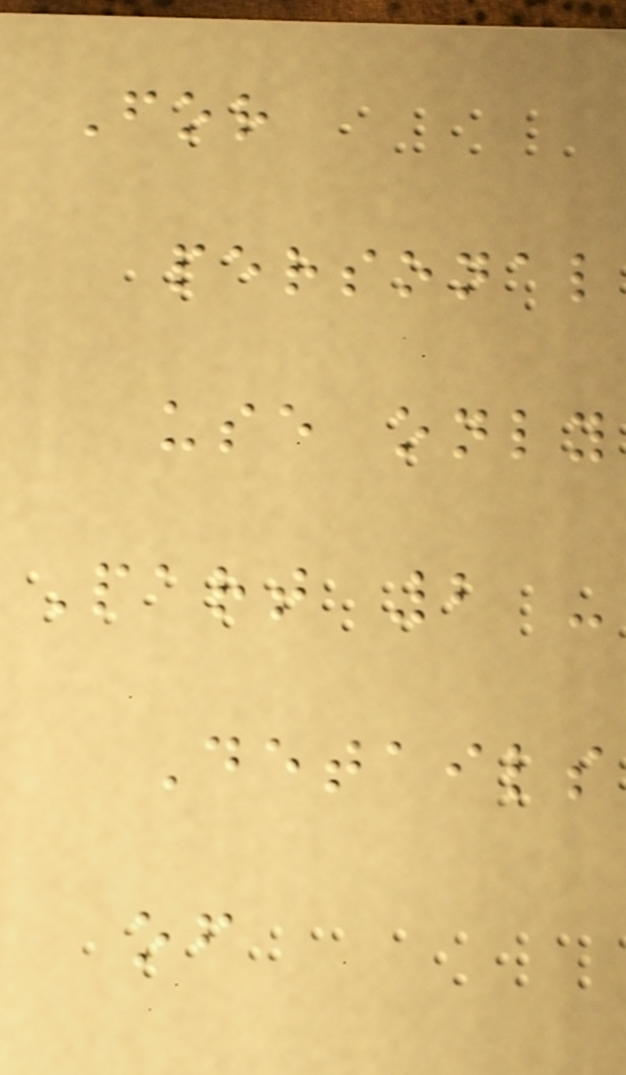For
personal
use only
Part 2 -
Details
of
